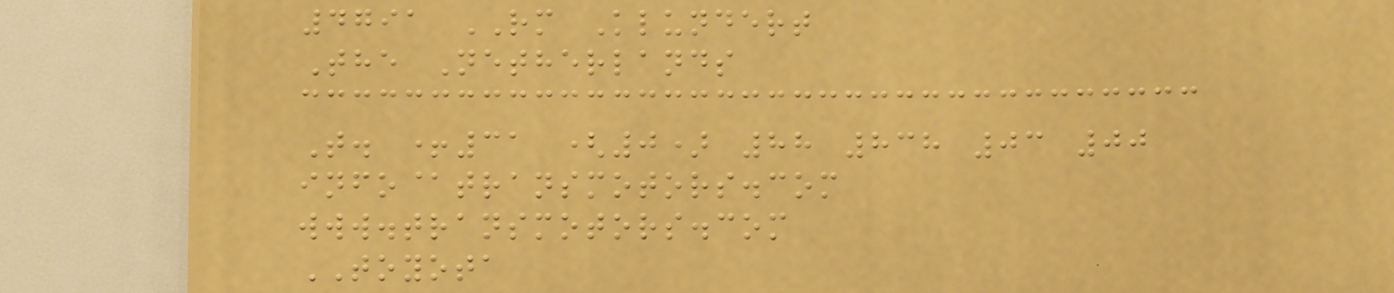4791 RM Klundert
The Netherlands
T. +31 (0) 88 838 03 00
info@transmotors.com
www.transmotors.com
TOYOTA
